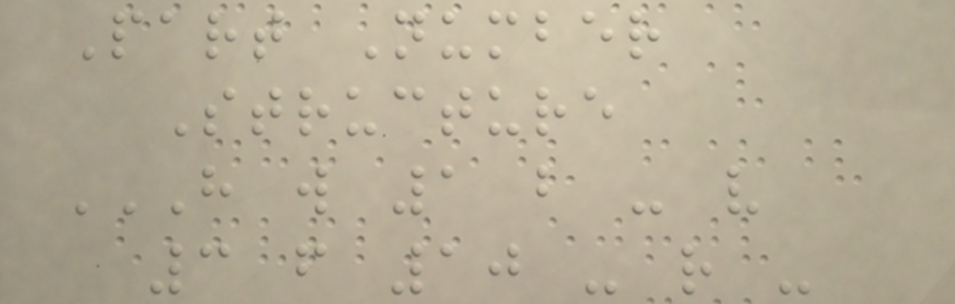Part Number
Structure
H W 1 B - V
3 F 10 - R -
